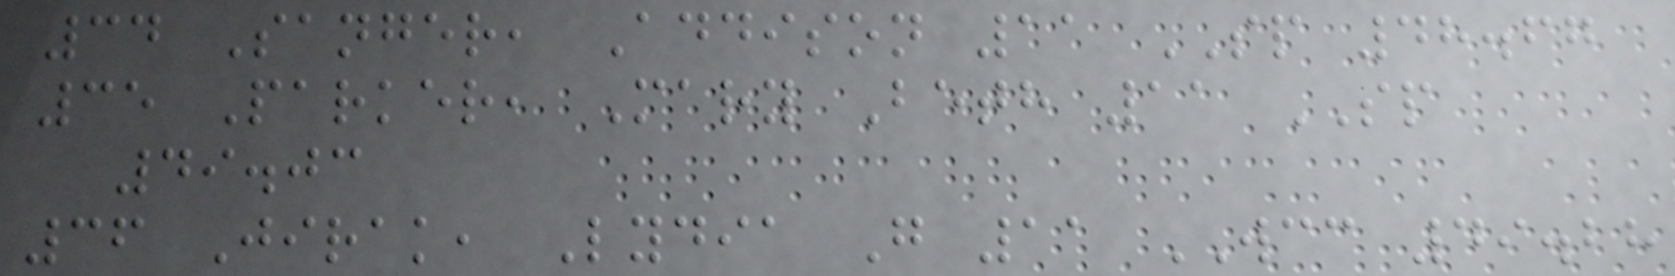34 Sanger, Addison 11 SP 48.67
35 Parker, Mary Beth 11 SP
49.03
36 Jirak, Lydia G 11 WCC 49.28
